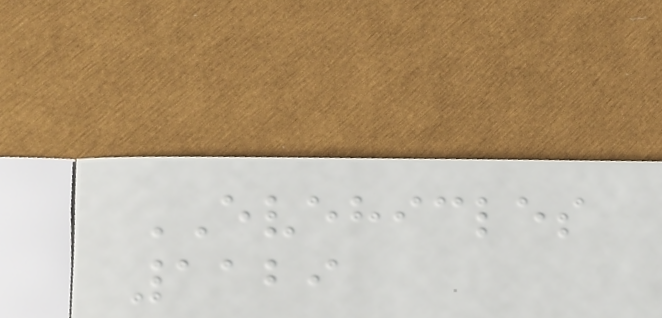EVEHICLES
1129
